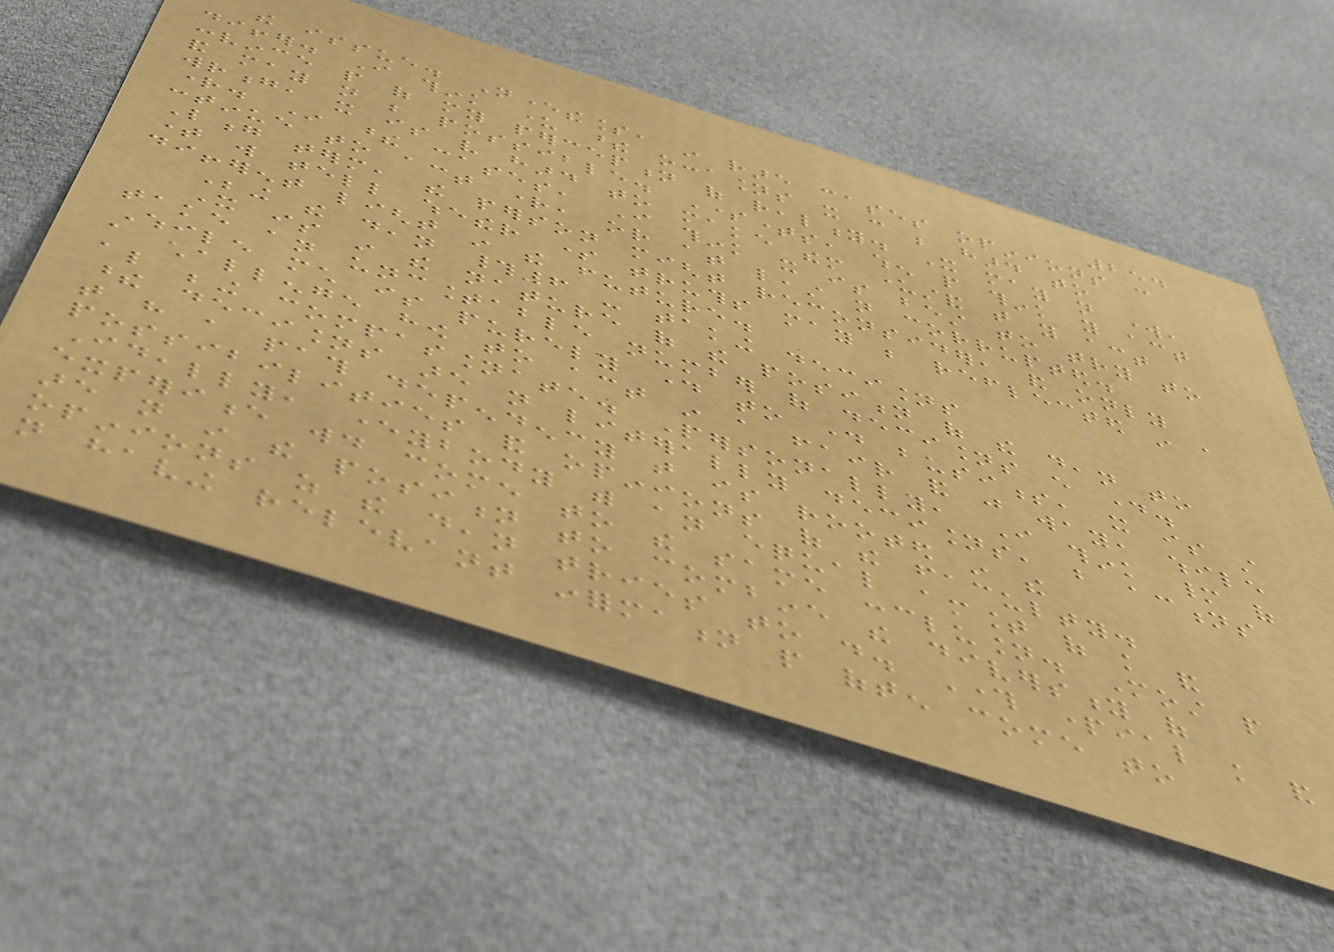254
the issue. Nevertheless, in rare cases opinions can
differ. I think under these occasions it can be hard to
convince people of my perception of reality. It may not work,
and may not be possible. Sometimes, when people think you act
wrong, it is very hard to make them understand that you act
right. In these cases, I think it is best to try to
continue to act right, or at least not corrupted.
Long term, the person might reconsider, and only
time will tell whether some truths may be reflected in a
different light in the future.
Being the dean #6 - taking decisions
It is in the nature of the position of the dean to
take an uncountable number of decisions every day.
While much is purely day to day business, it is still
a challenge how to act in a fair and just way, while
also being compassionate. Personally, I think many of
these decisions are not literally decisions, but actions
that have a path dependency that is rooted in the
possibilities and opinions of the faculty.
Ideally, everybody with an equal amount of knowledge and
experience would come to the same conclusion. Most people
are not in the position to combine the diversity of
opinions as the dean tries to do. Through partial knowledge and
not having relevant information people often come to
